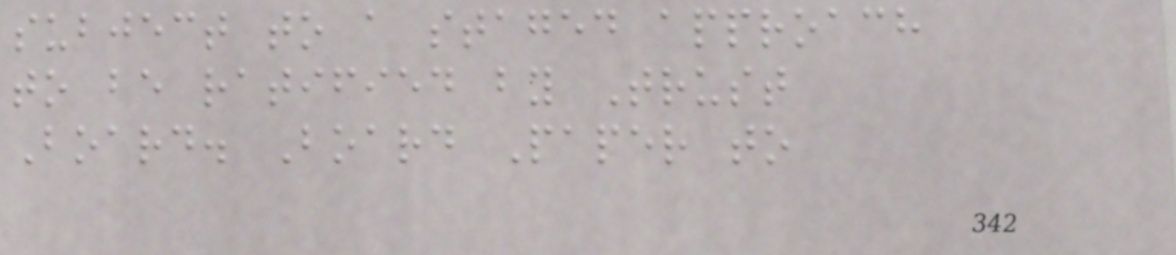subject to a staged approach
to be ratified by Trust
Board. Board Paper to
